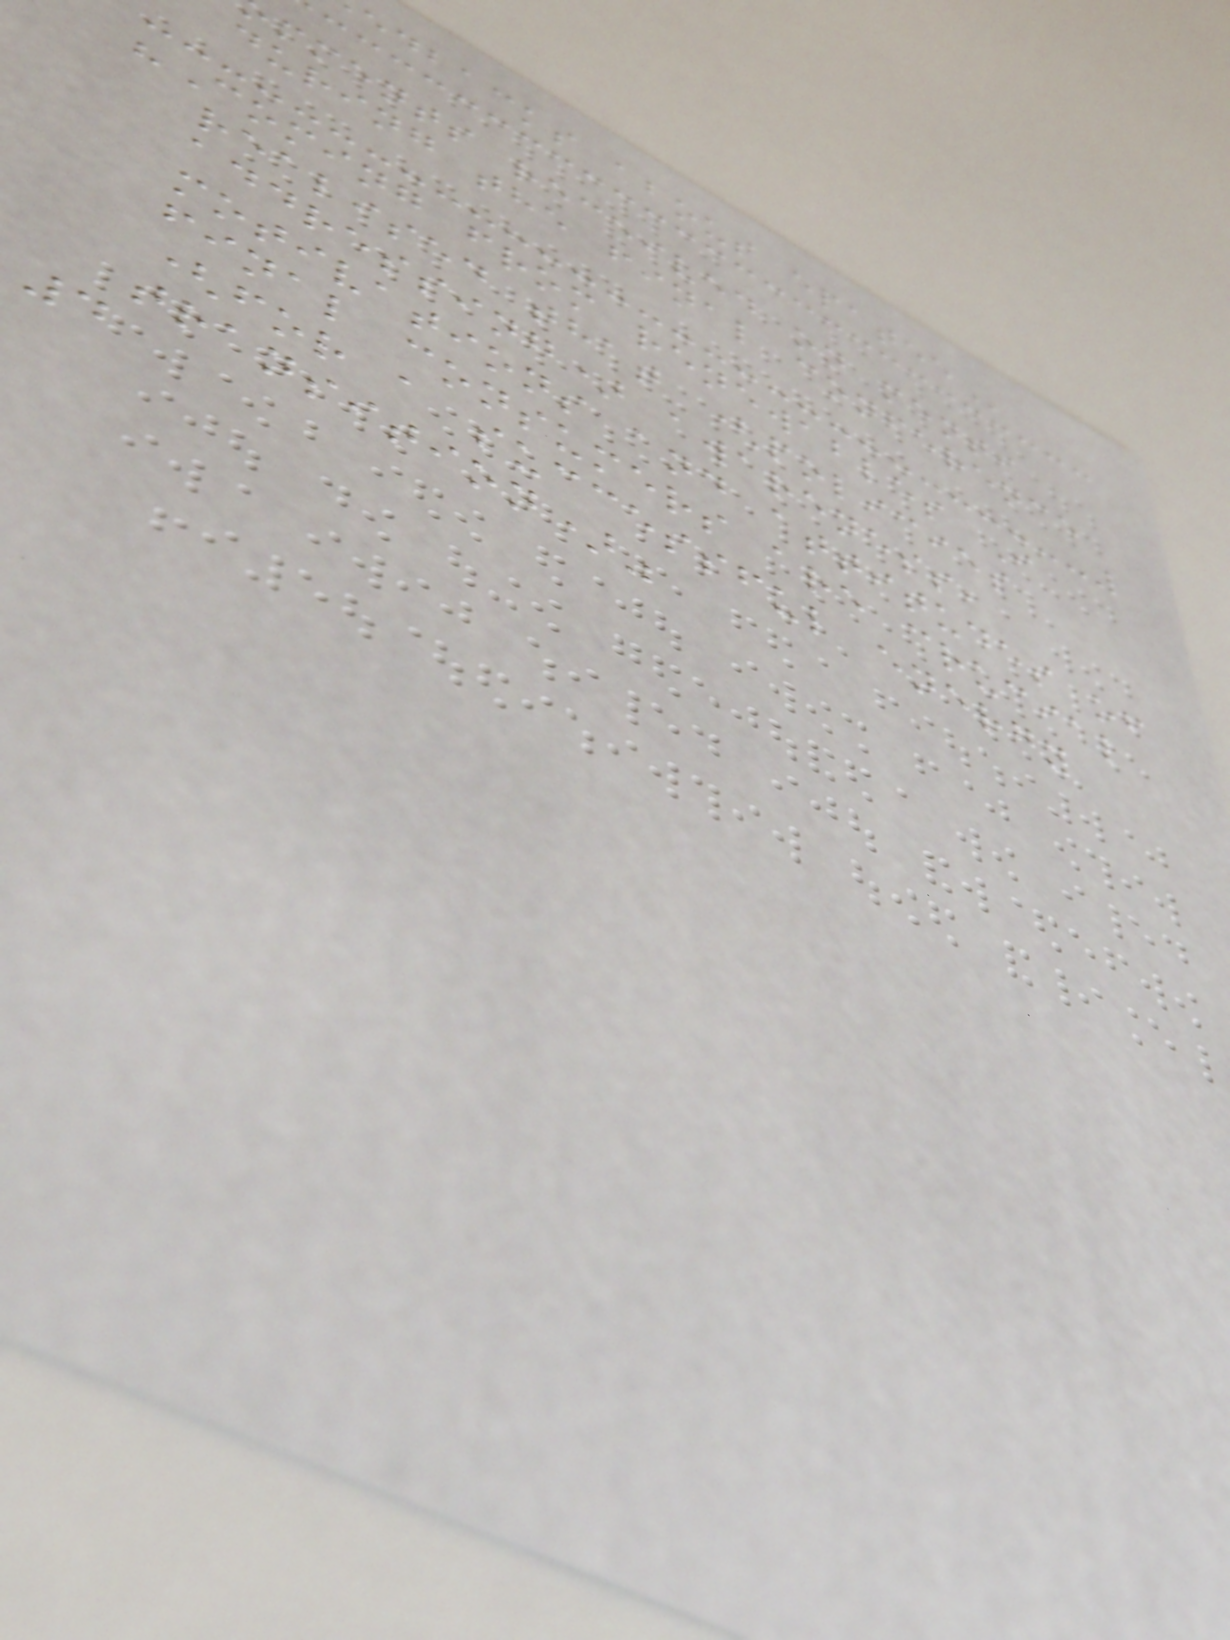edbacks about
mments received on menti
during the final conference
"Coming from renewables I
realised that (policies
addressing) awareness,
motivations and attitudes of
final consumers are crucial
(for a successful energy
transition)"
4
